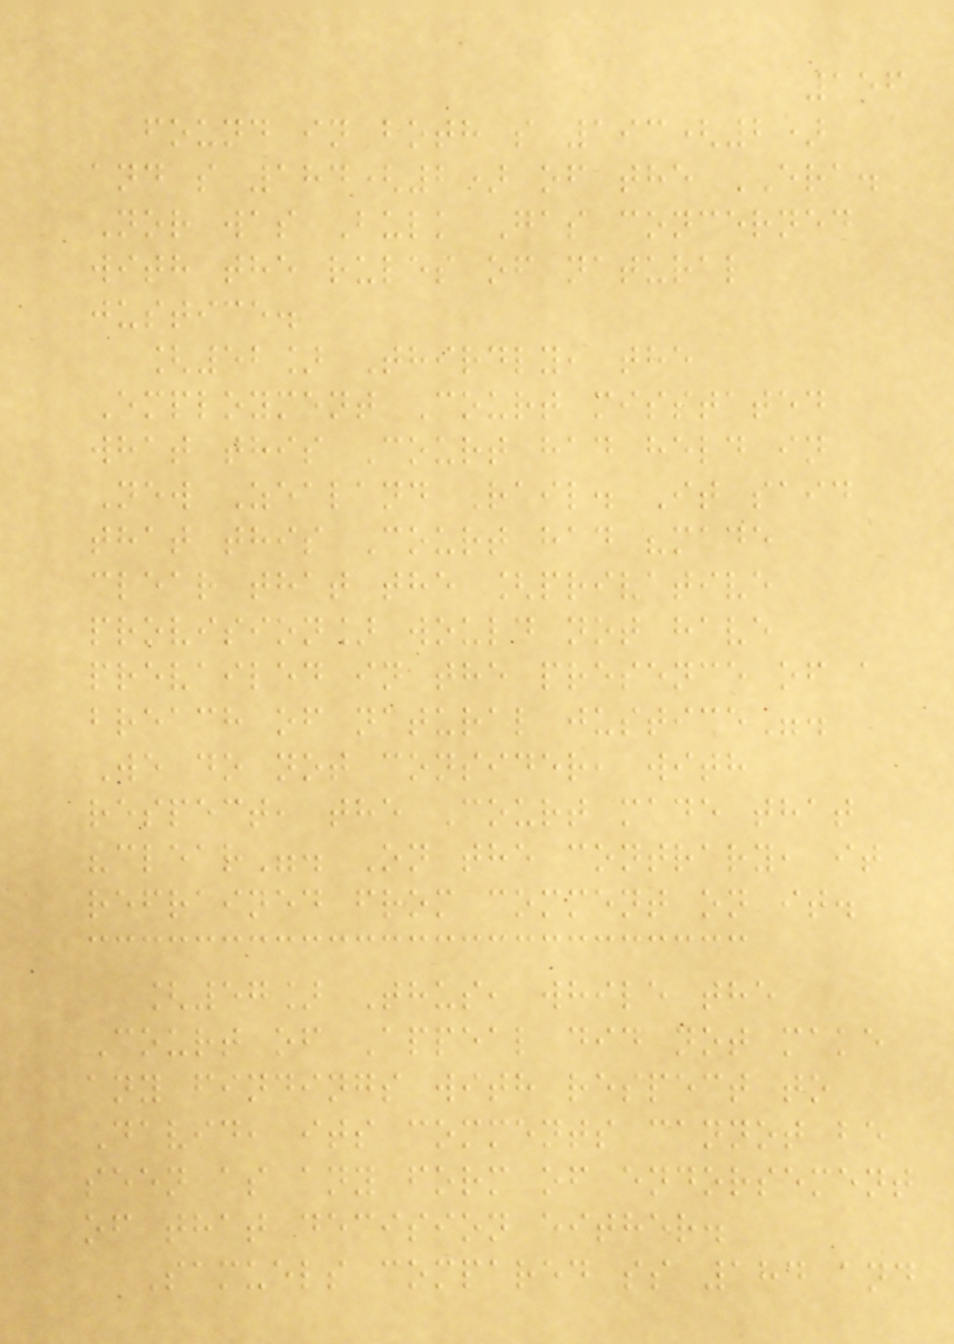156
found in both s 193(2)
and s 184(2) of the ERA.
Nor was Bulk Gas concerned
with the rules of natural
justice.
[52] Thirdly, the
Employment Court misstated
what this Court had held in
New Zealand Rail. It said
that this Court had "made
clear that the [privative
provision] would not have
prevailed in the presence of a
breach of natural justice".
We do not consider, with
respect, the Court made that
"clear". On the contrary, it
refrained from comment on it.
[57] Thus, while the
Court of Appeal did not make
any findings with respect to
David, its comments cannot be
seen as any form of endorsement
of that decision either.
Samuels compared ss 184 and
